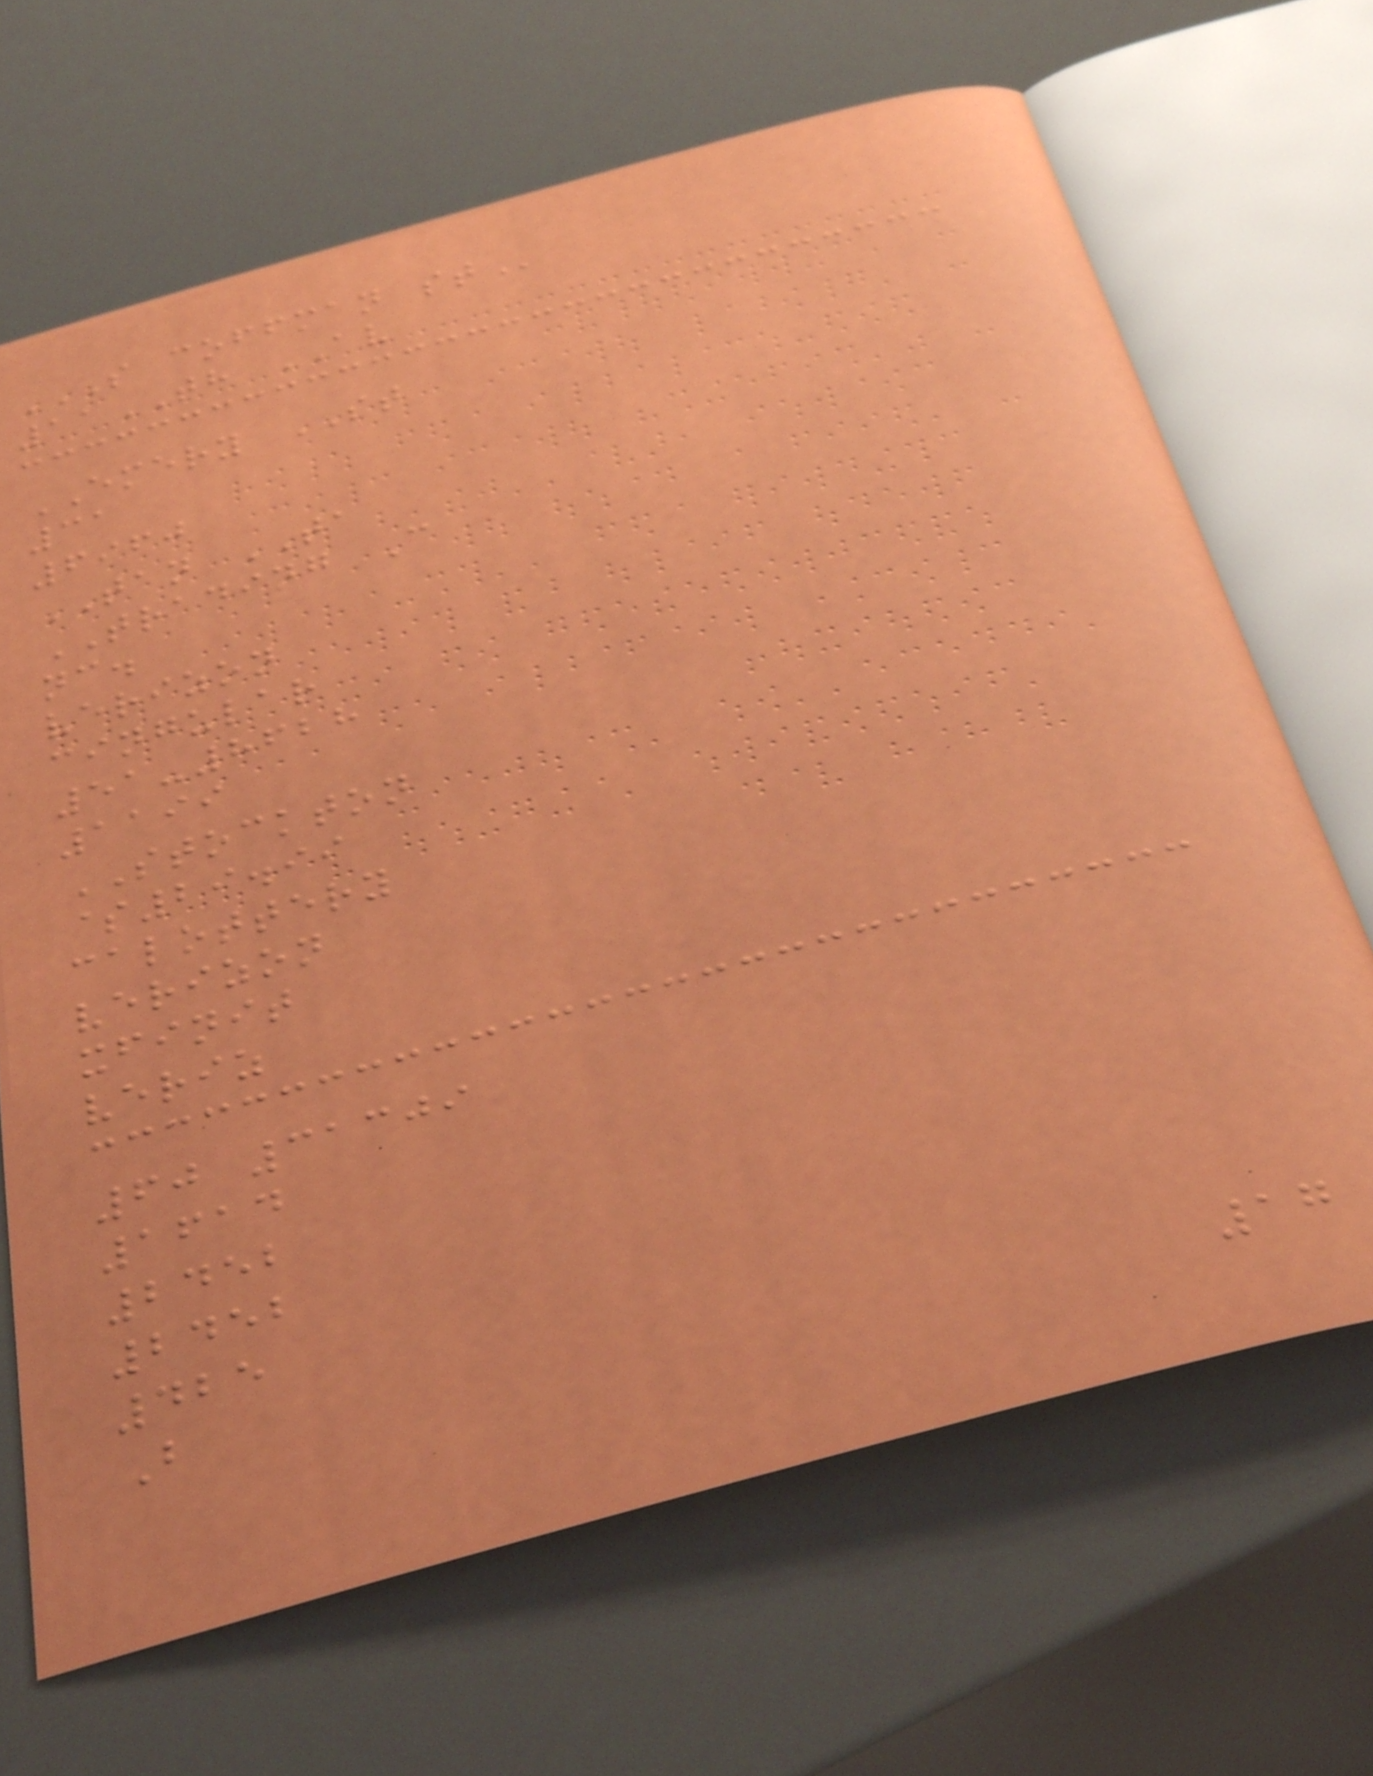S COFFMAN ST
11TH AV
EMERY ST
31
6960
TAN TA
TRADING C
nc.
verizon
cingular
51-8628
1199
STOCKTON
$29.99
calottery
verizon
xfinit
veriz
60 31309
1614
2452
2452
425
B
17
